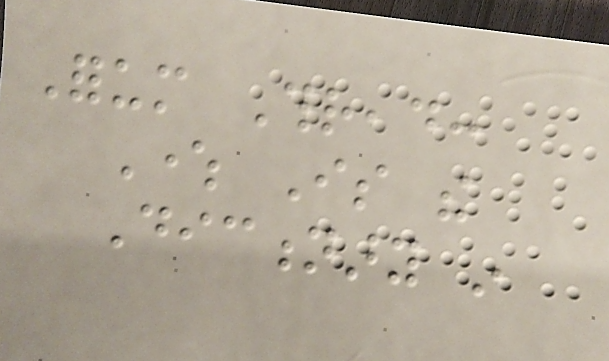Forum Thread:
Where Is the
Dictionary in
